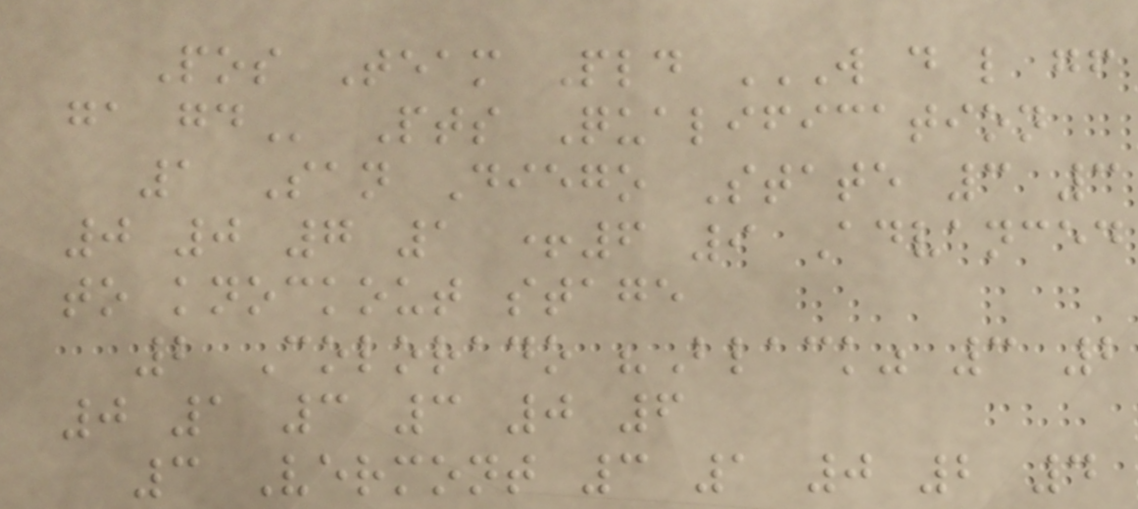Pos Team Pld W D L GF
GA GD Pts Qualification
1 San Diego State 3 3
0 0 7 1 +6 9 Advanced
to knockout stage
2 Colorado "Black" 3 2
0 1 3 3 0 6
3 Vermont 3 1 0 2 4
